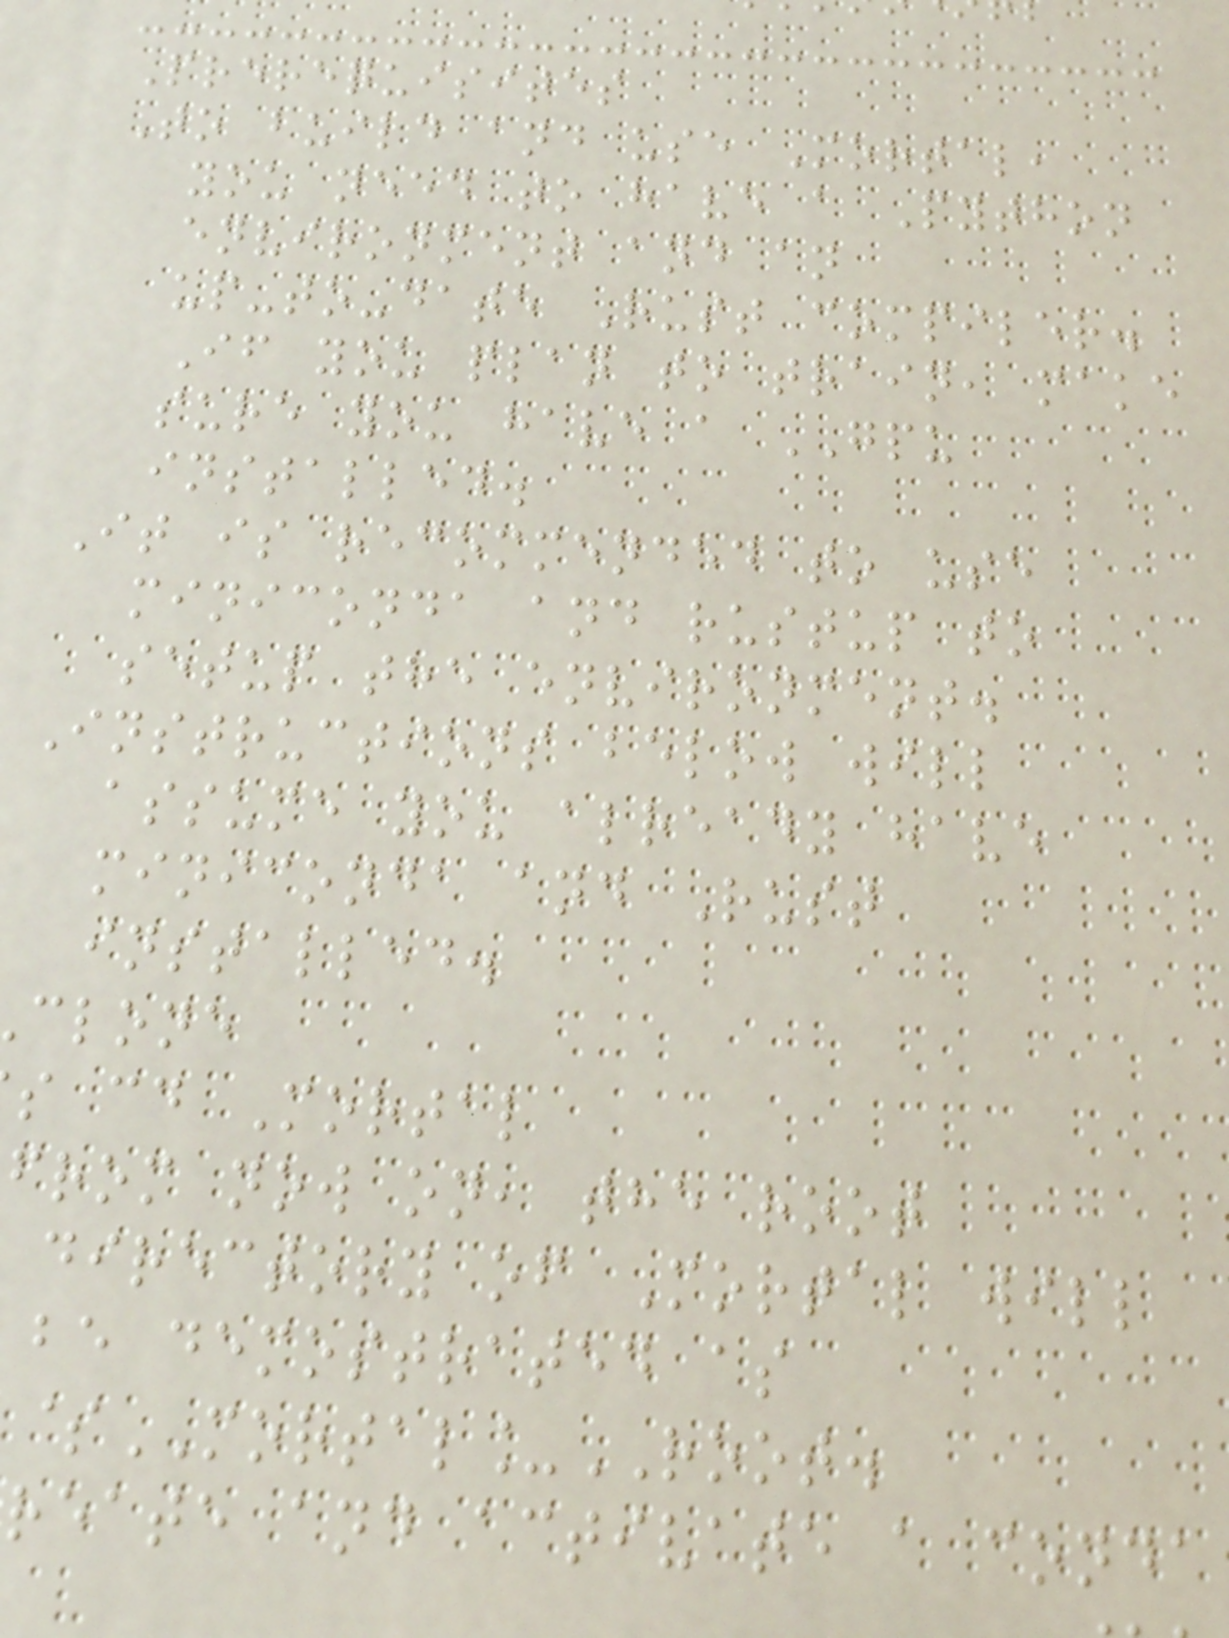Prerequisites
To build and use Mortal,
you need to have a Python
environment and an
up-to-date Rust compiler.
If you plan to train, make
sure you have a GPU
installed.
It is recommended to use
miniconda and rustup to
setup the environment.
Instructions below will
assume you already have
miniconda and Rust
installed.
clone
cd Mortal
from now on, the root
directory of Mortal will
be demostrated as
$MORTAL_ROOT.
reate and activate a conda
